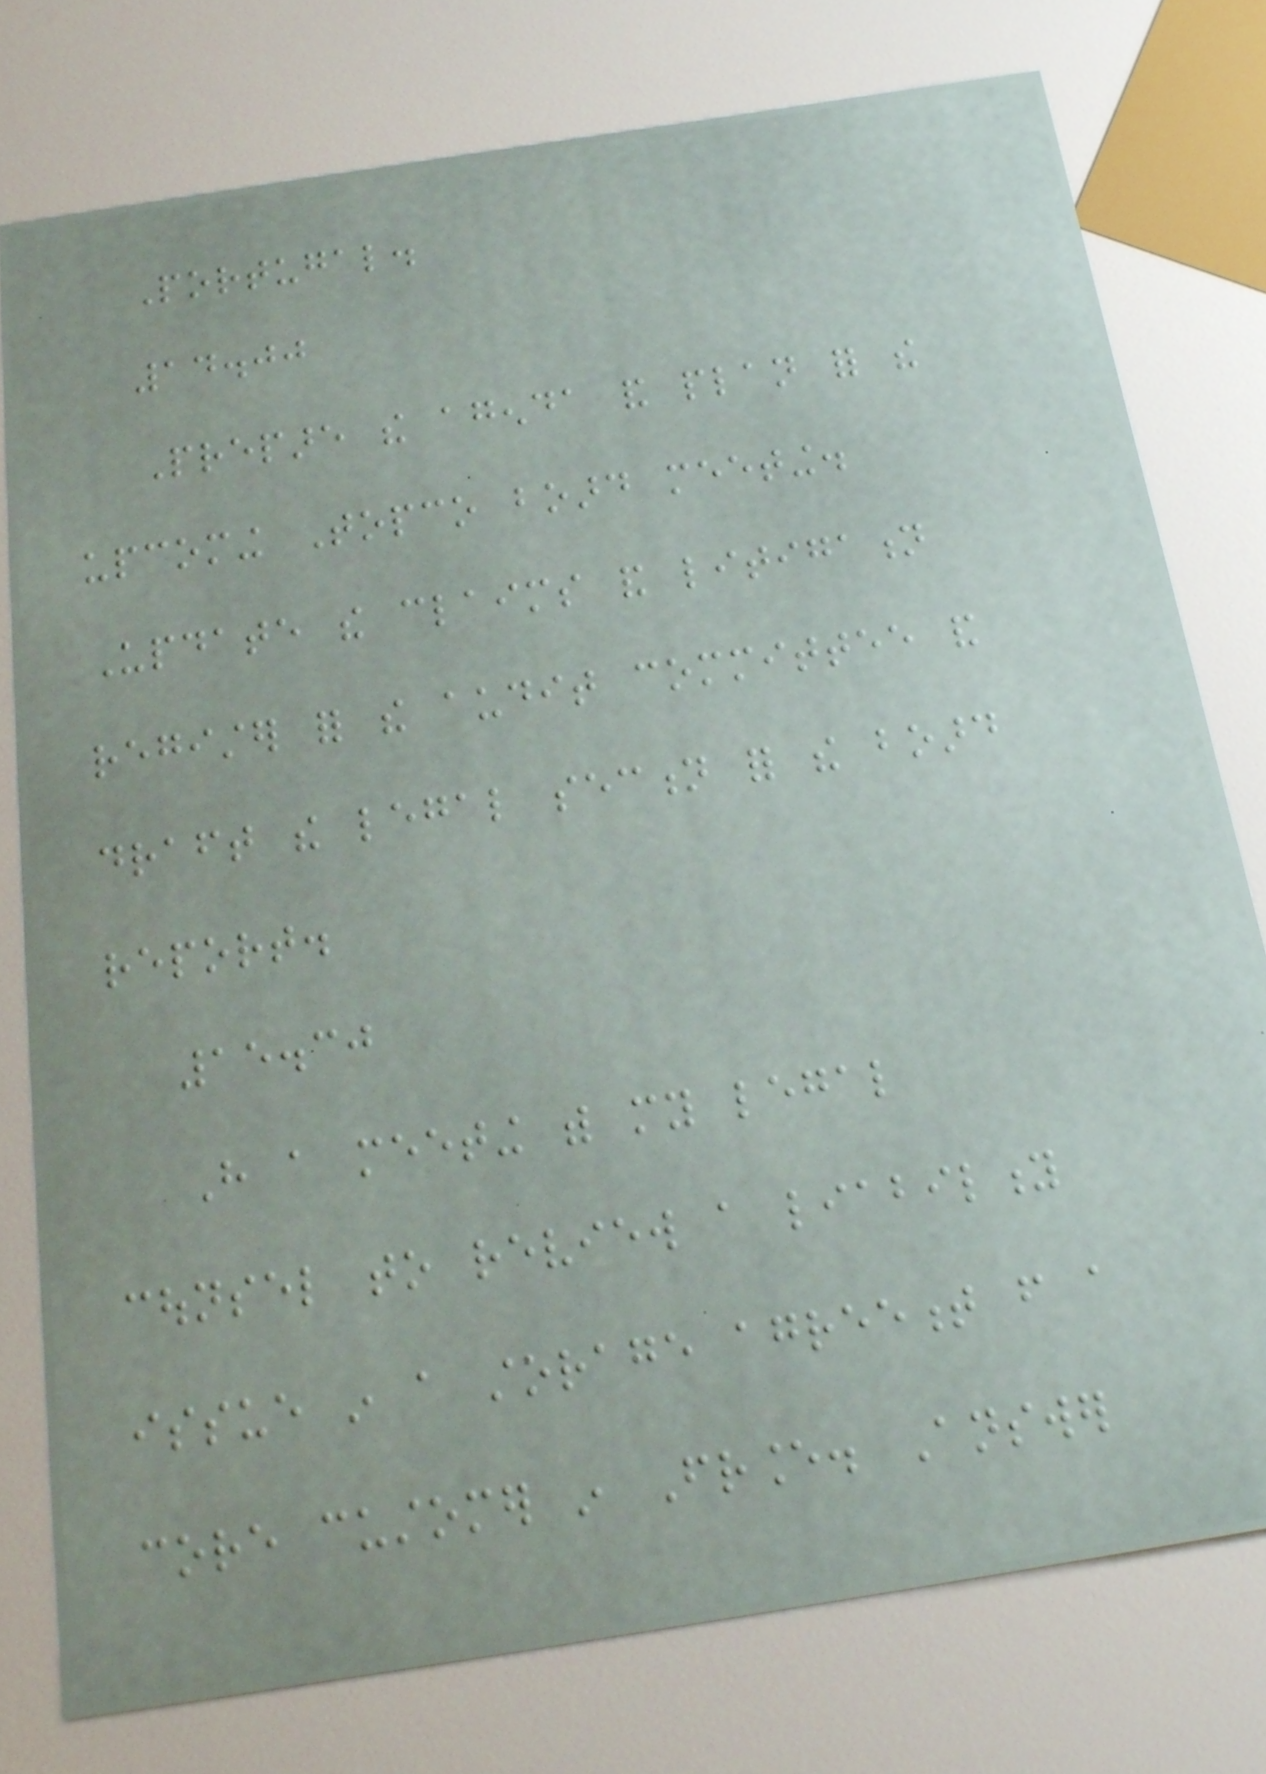Portugal.
14.00
Prepare the agenda and plan for the
upcoming Topco board meeting.
Update the claims and litigation
register for the audit committee and
draft the legal section for the board
report.
15.30
Have a meeting with my legal
counsel to review a liability
issue in a storage agreement from a
core customer in France. Answer
